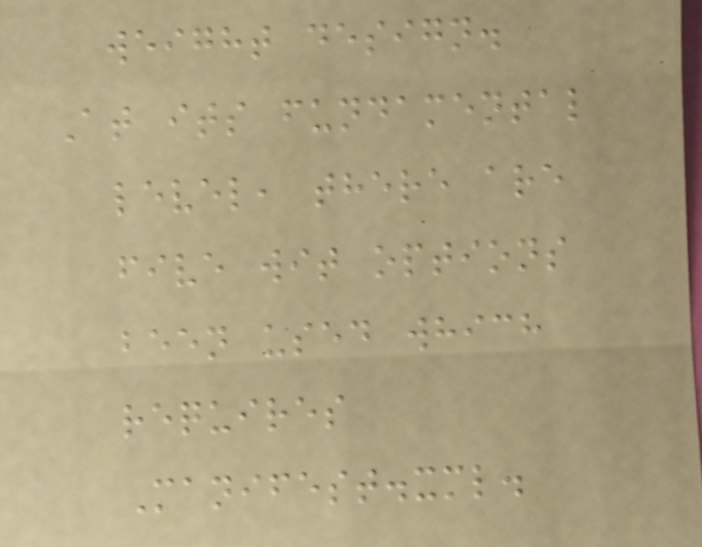weight design.
At its fundamental
level, there are
five wit options
been used which
requires
Manifest.xml.
